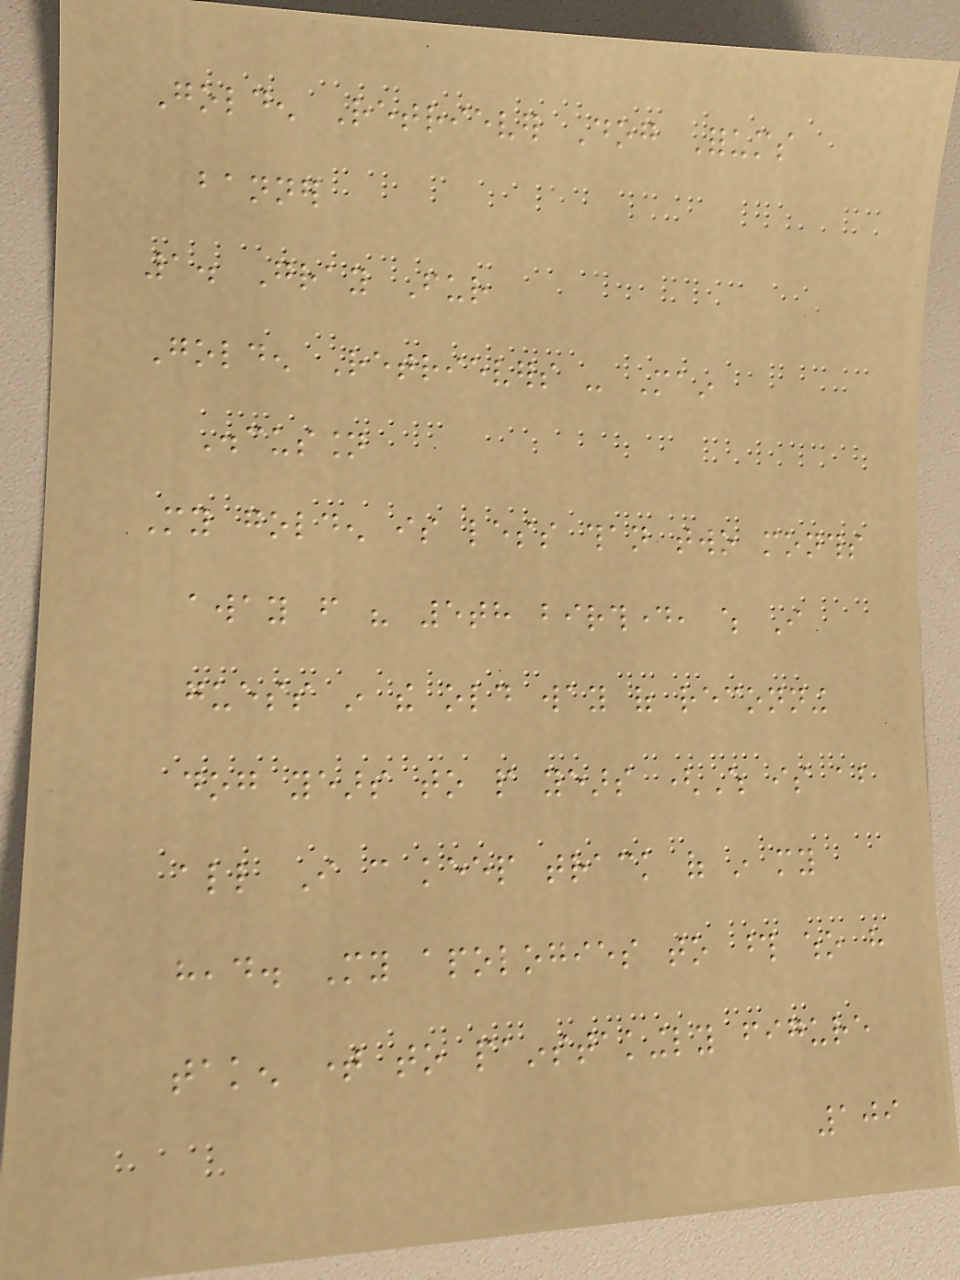Golden Retriever Dog Forums
banner
1. Gray Fur
Golden Retrievers - Main
Discussion
My golden is less than two months
away from his 5th birthday, which I
guess in the old way of reconning
dog years to people years (Which is about
all I can keep track of in my
head. My apologies to those who have
taken time to painstakingly figure
109
